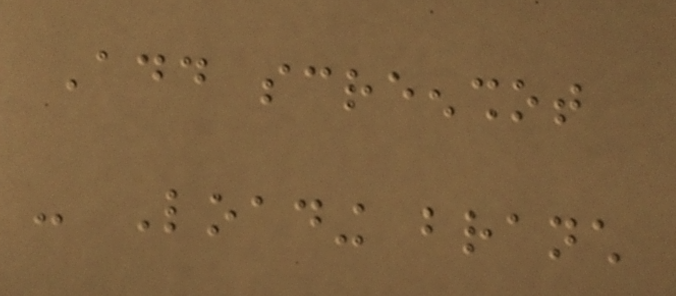Add screenshot
- Loading branch
